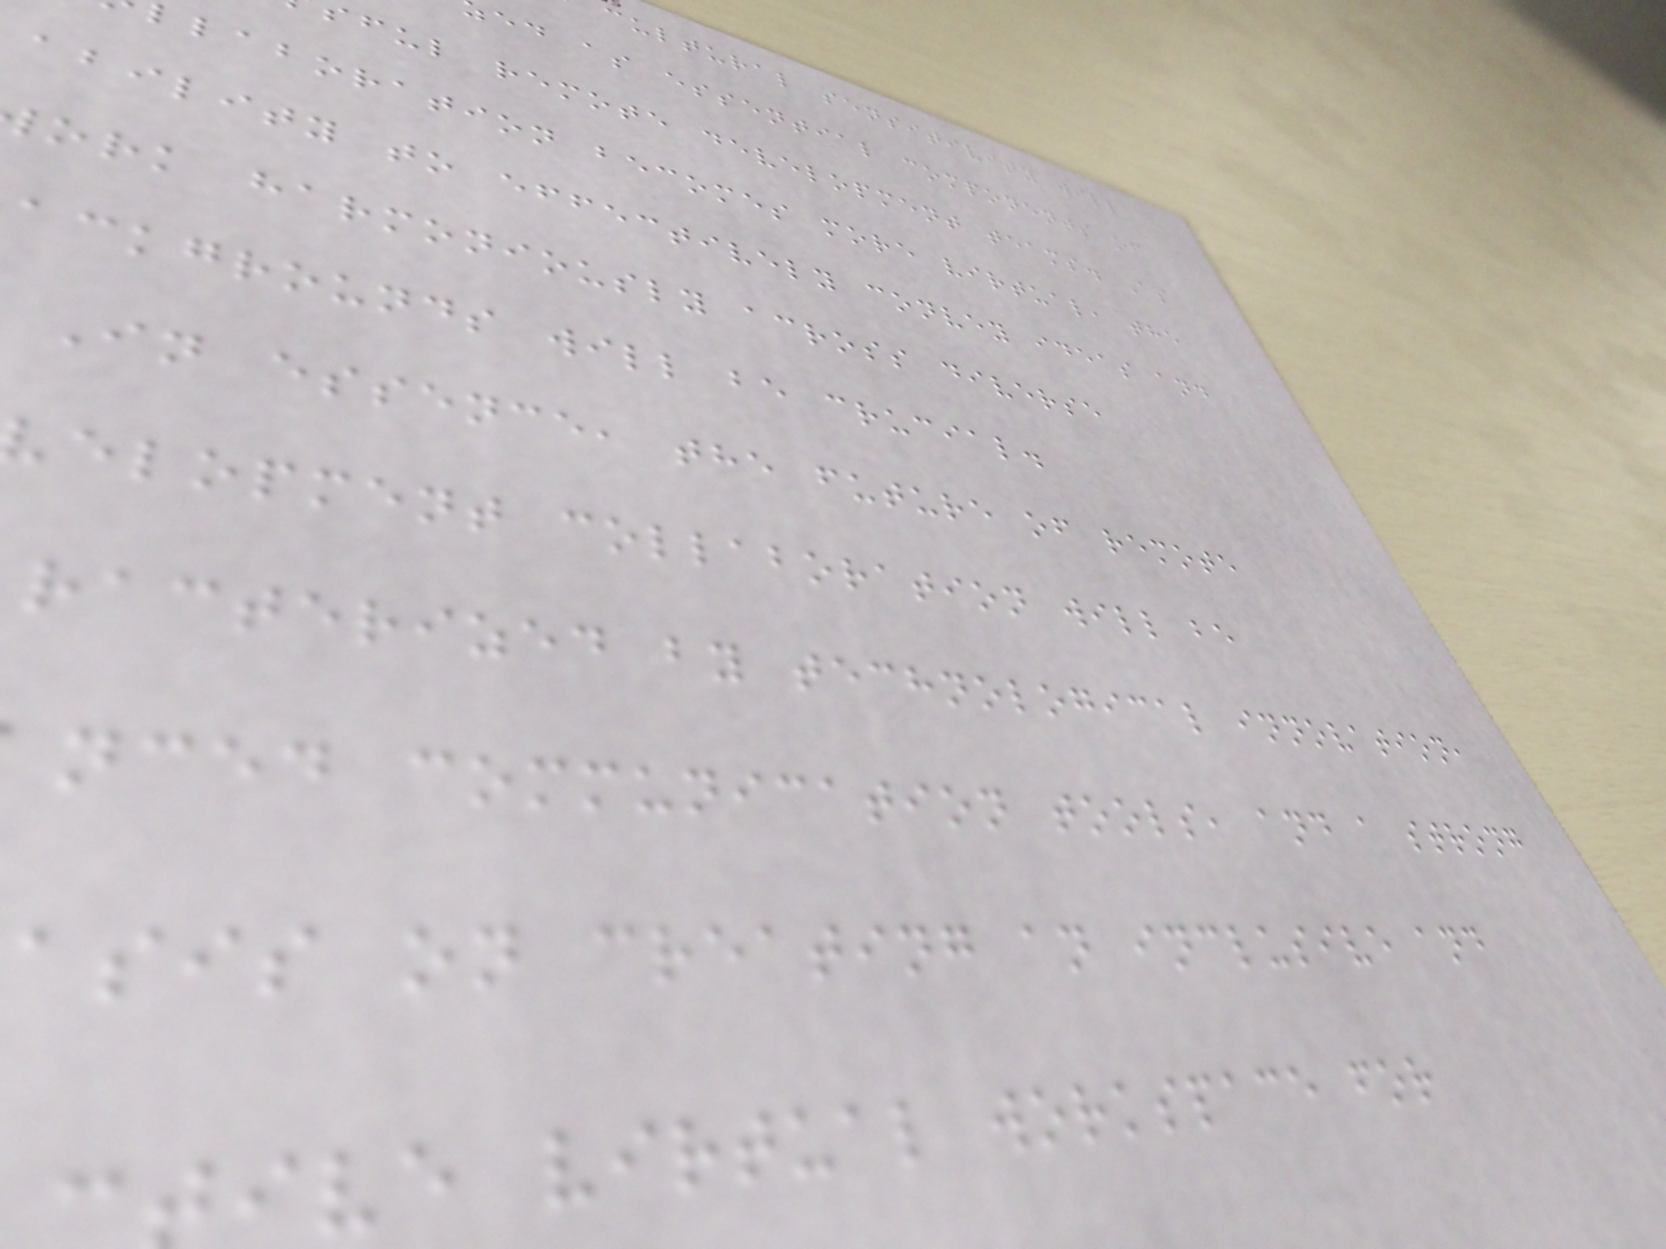cultural sensitivity will
ed as essential components of
ful remote development teams. As
laboration becomes more virtual, the
ability to effectively convey ideas and
ork harmoniously across diverse
ackgrounds will be crucial.
In essence, the future of remote
elopment collaboration will be
racterized by technological innovation,
nced communication tools, and a strong
asis on creating an inclusive and
ive virtual workspace for
